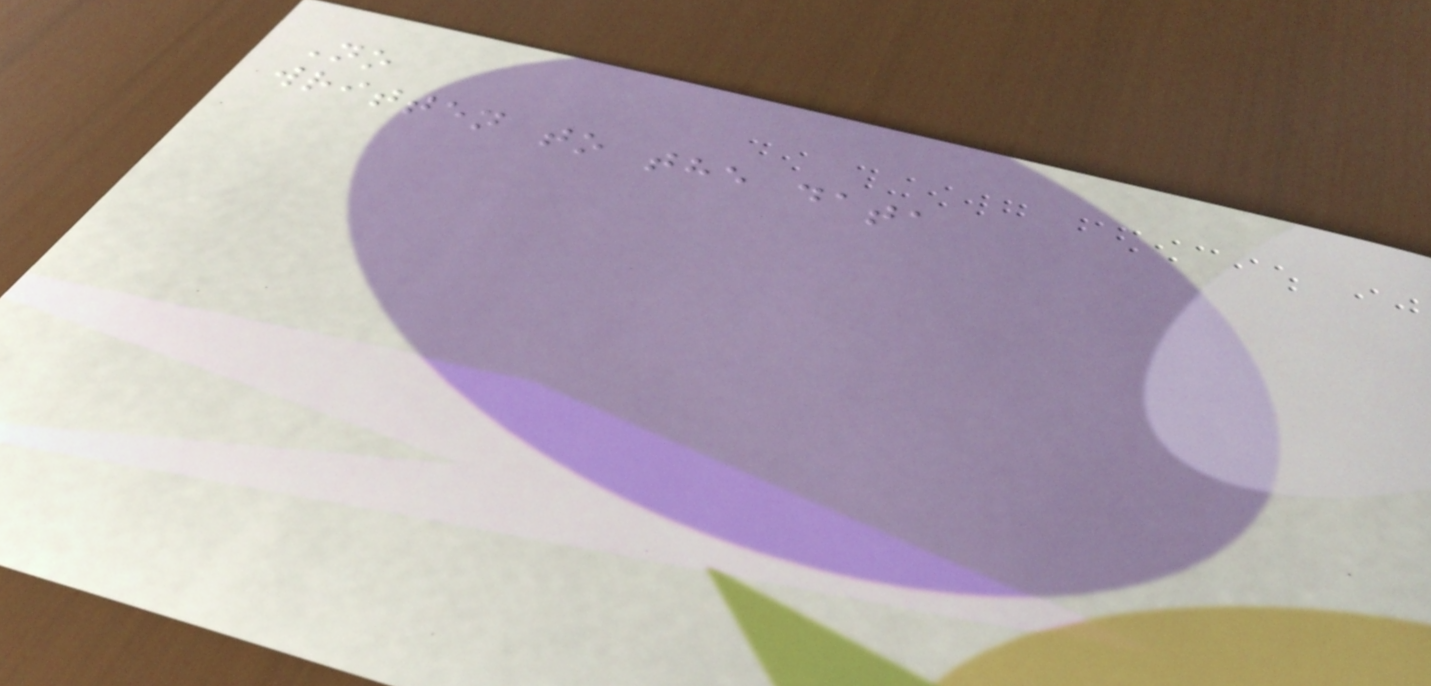No
written to the data
